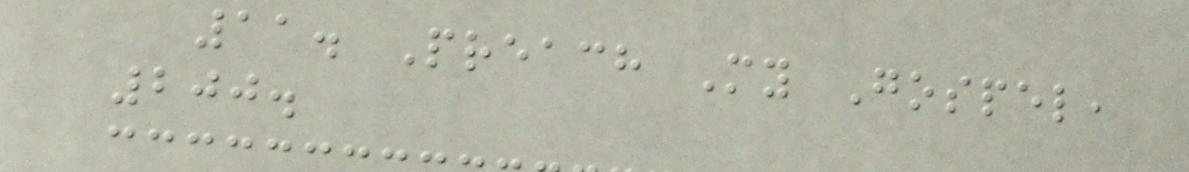11. Preach My Gospel,
200.
